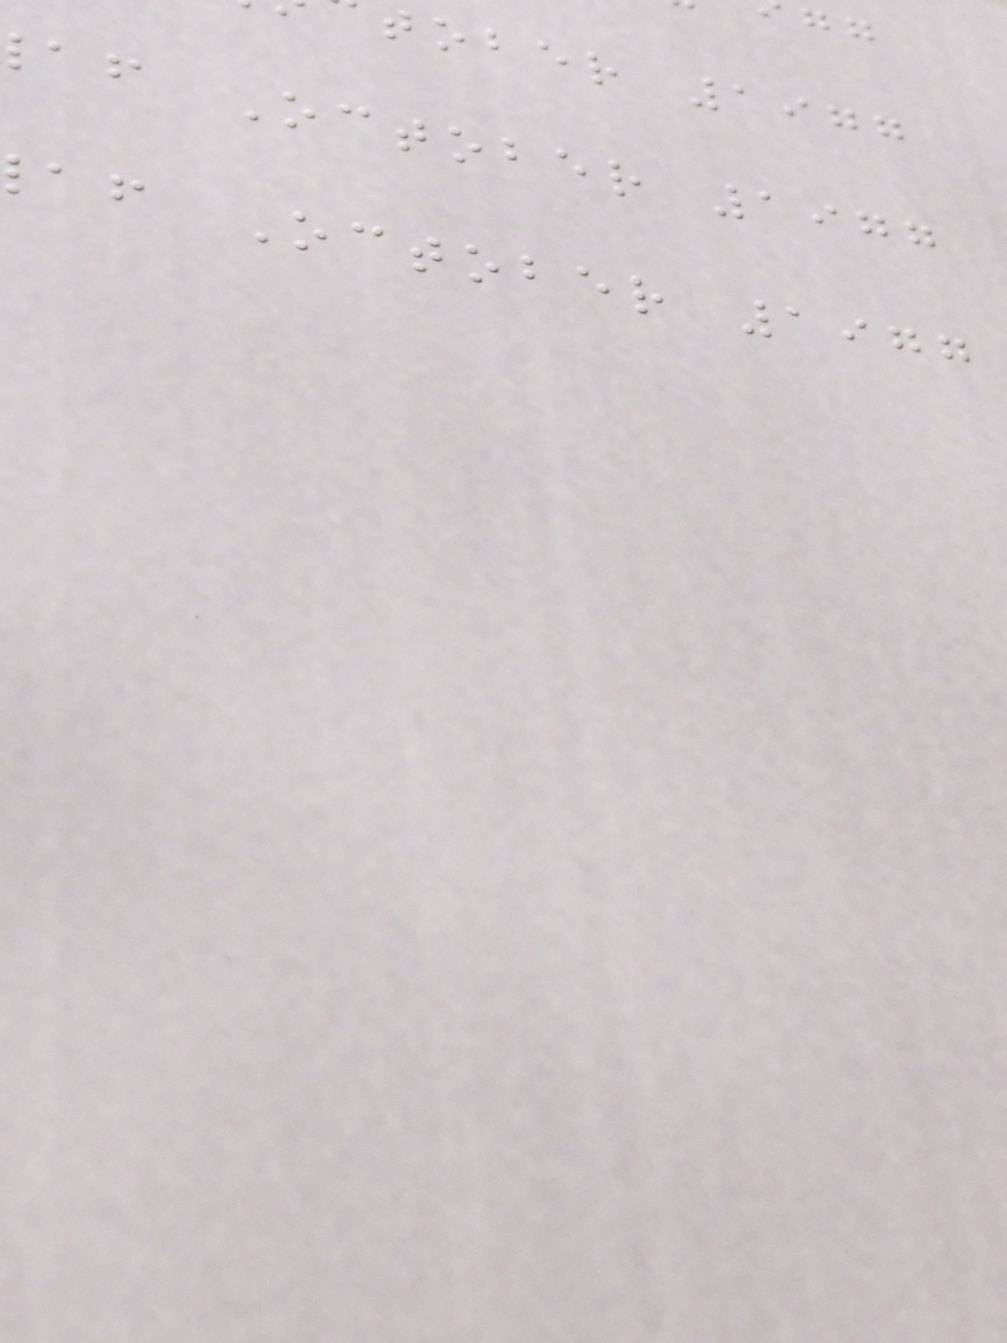tober 1977
af October 1977
af October 1977
